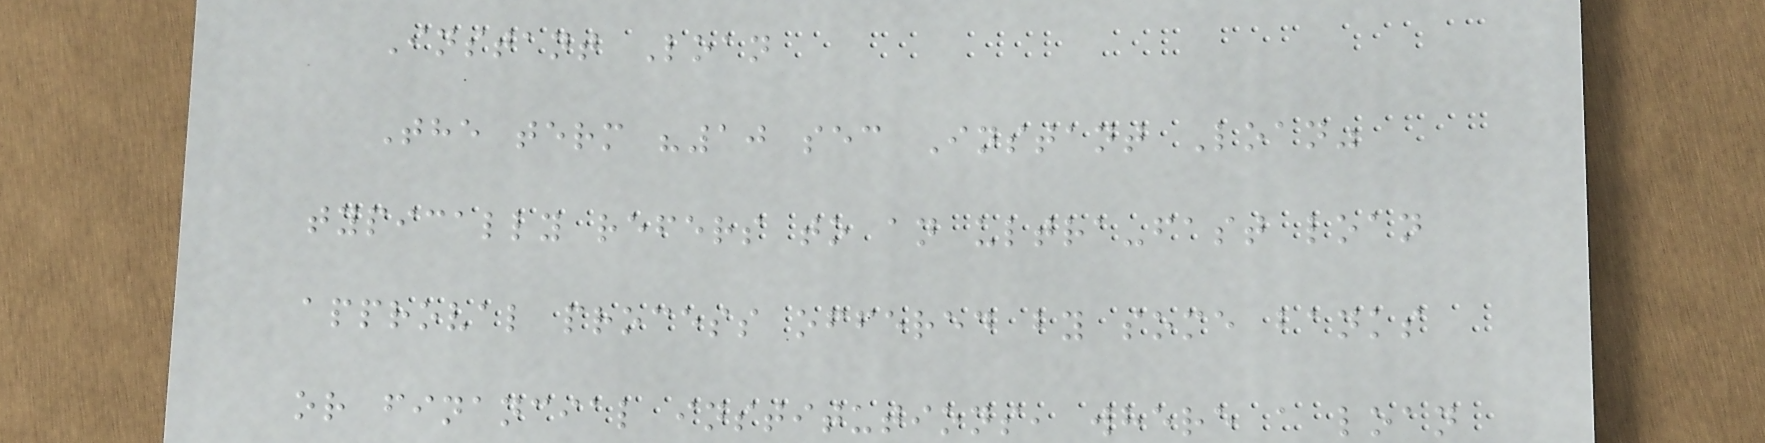Instant Loan
The term "10 sec Instant Loan"
typically refers to an ultra-fast loan
approval process offered by some banks
or financial institutions, where a loan
